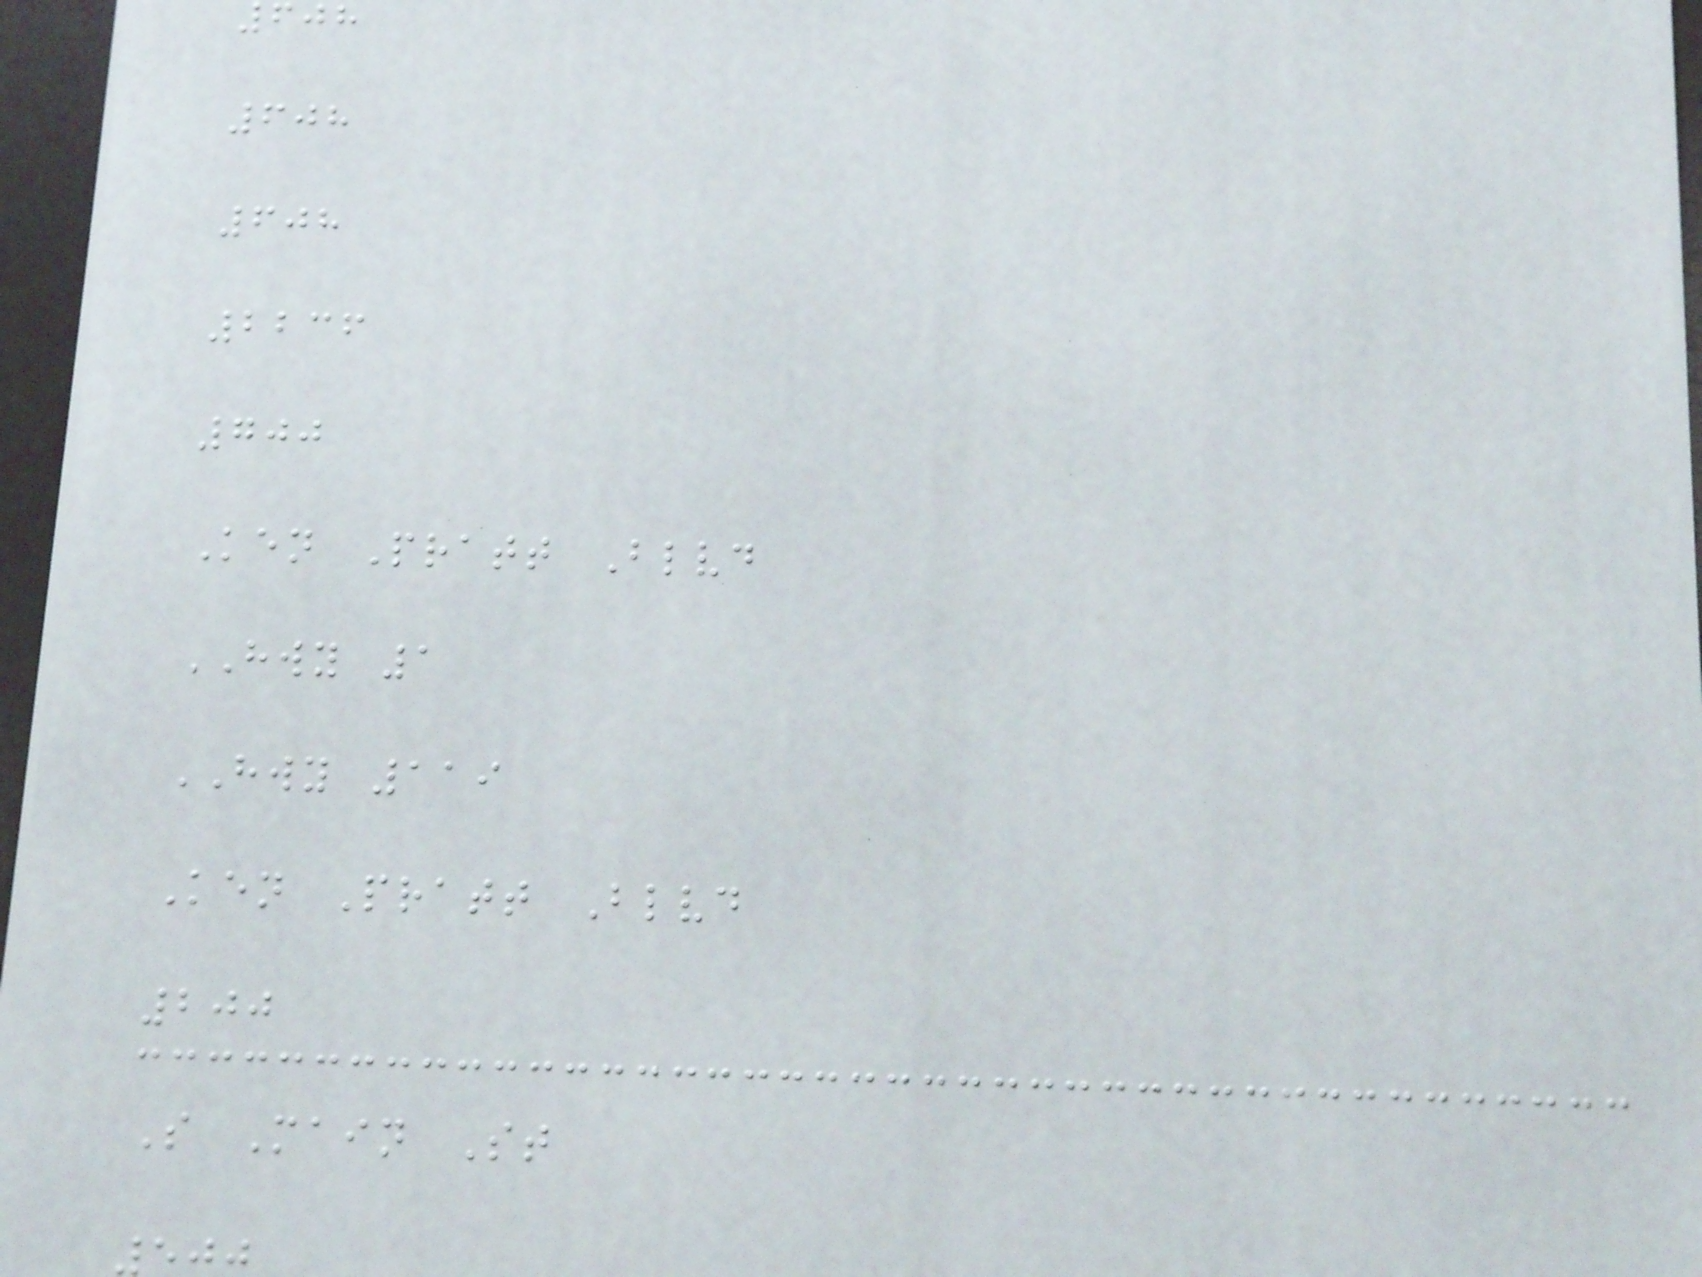608
608
608
2236
700
Ken Pratt Blvd
HWY 1
HWY 119
Ken Pratt Blvd
200
S Main St
